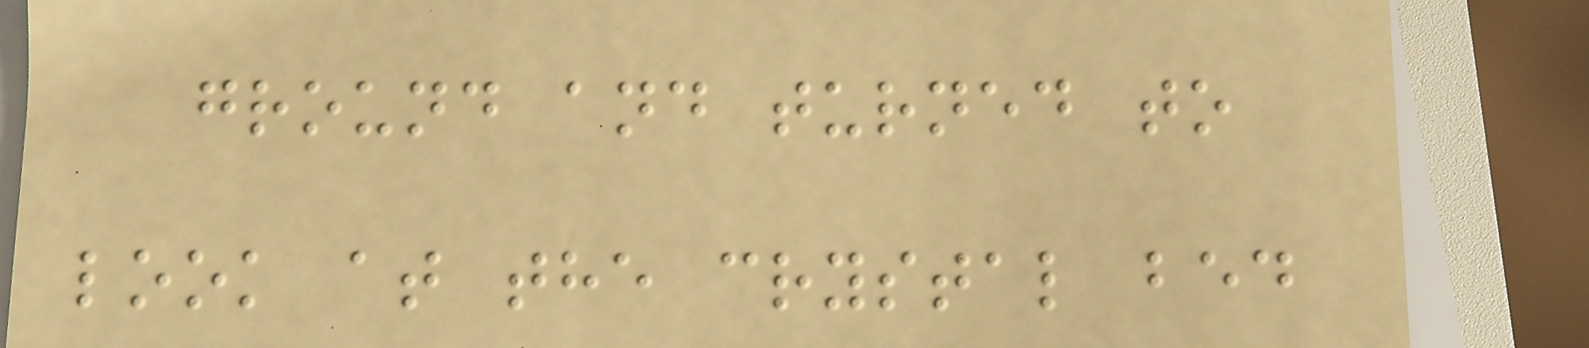ground and turned to
look at the crystal bed
